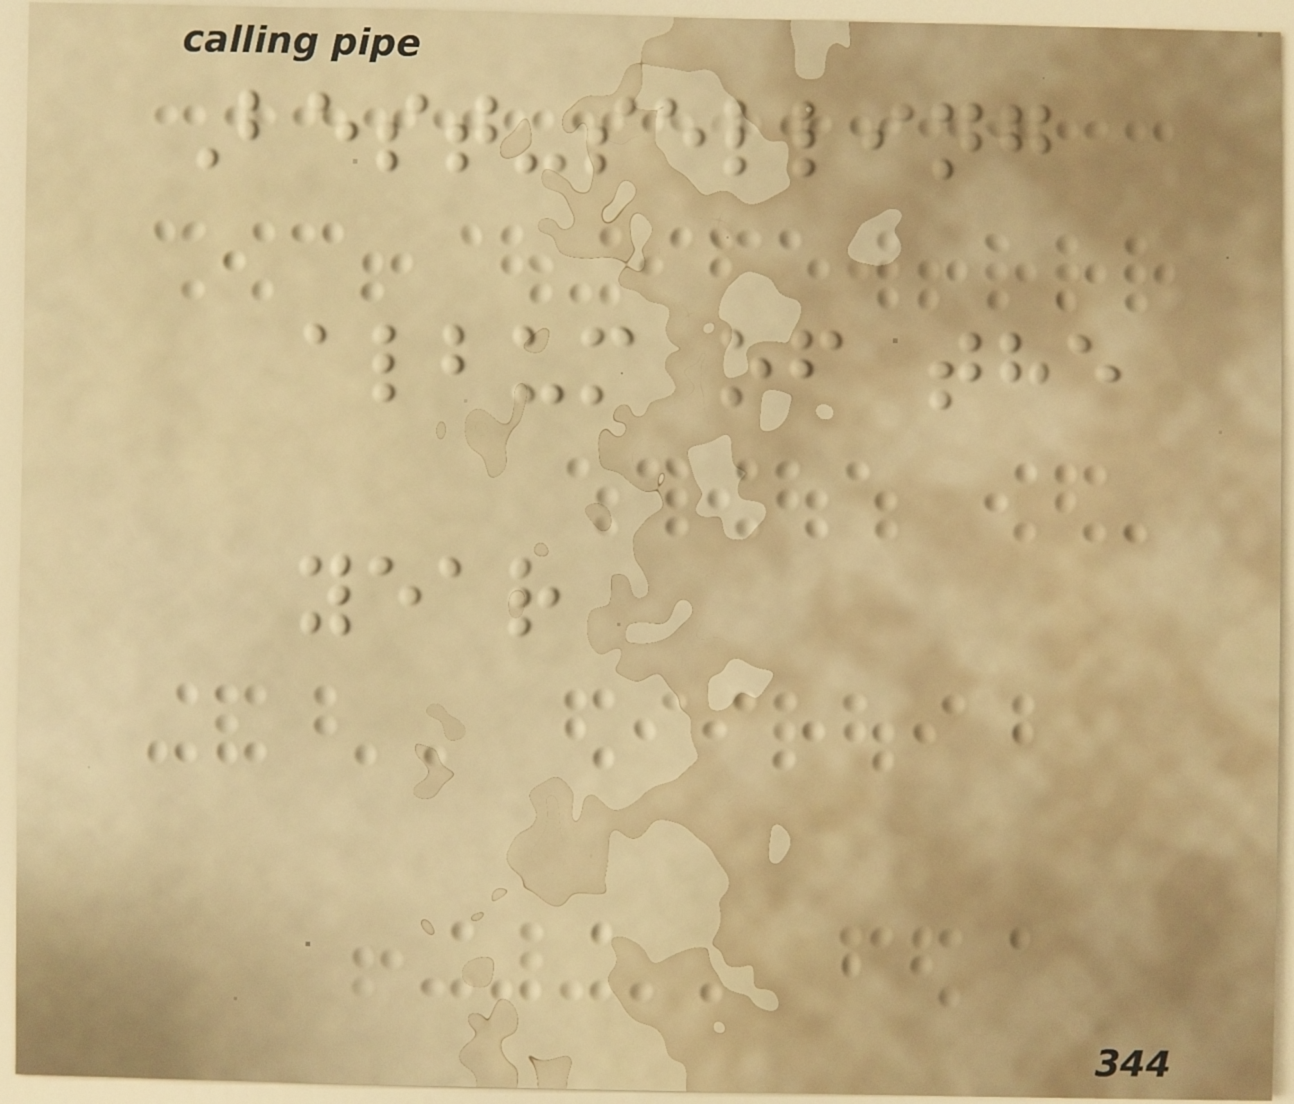Best-selling
album of the
year
